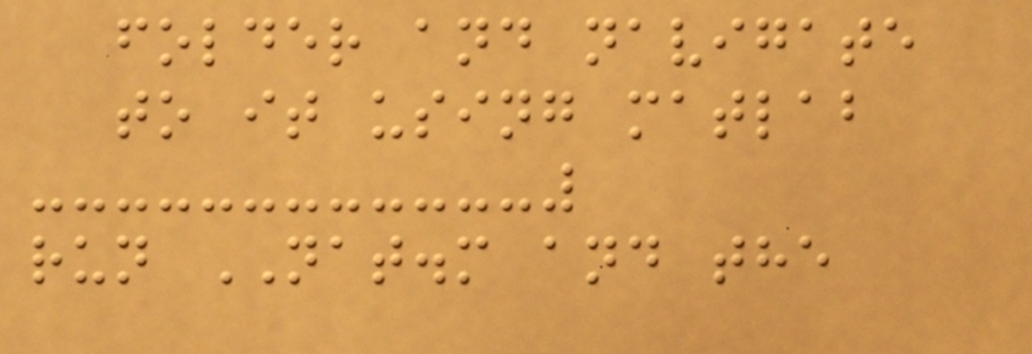folder and navigate
to it using matlab
run NAT.m and the
